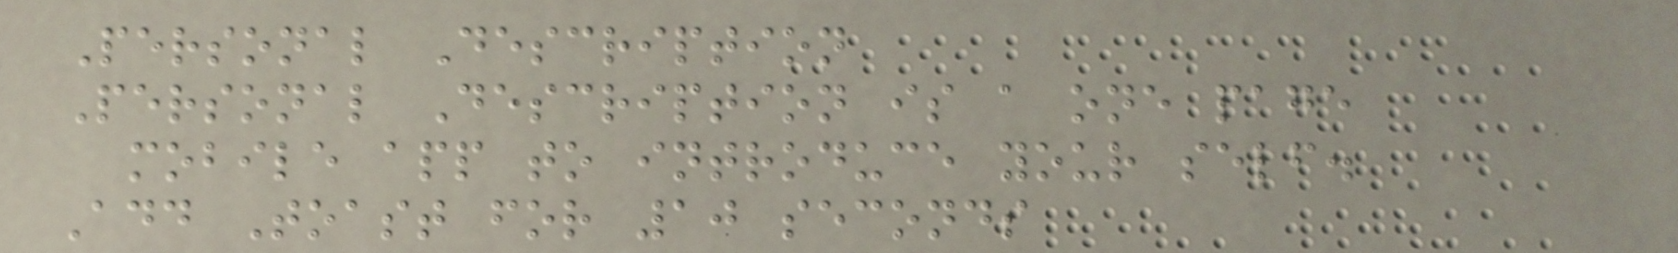Personal Description
Personal Description is a one page
mobile app to introduce your self.
Add Toast for 10 seconds
